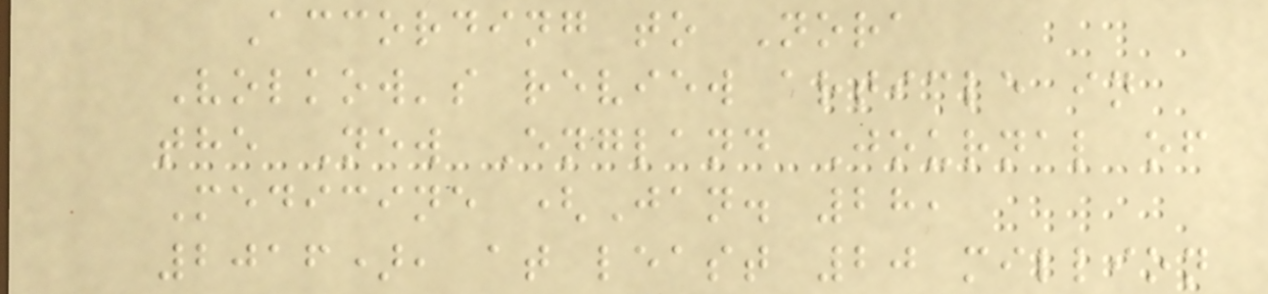According to Nora
Volkow's review article in
the New England Journal of
Medicine (Jan. 28,
2016), at least 20 million
